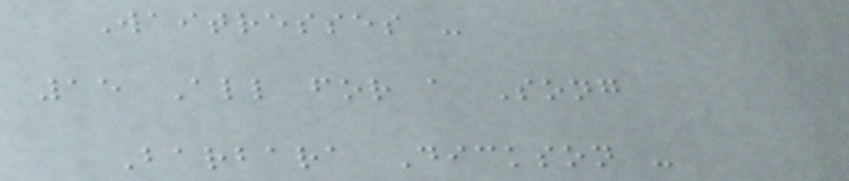Waitresses -
15 All for a Song
Barbara Dickson -
